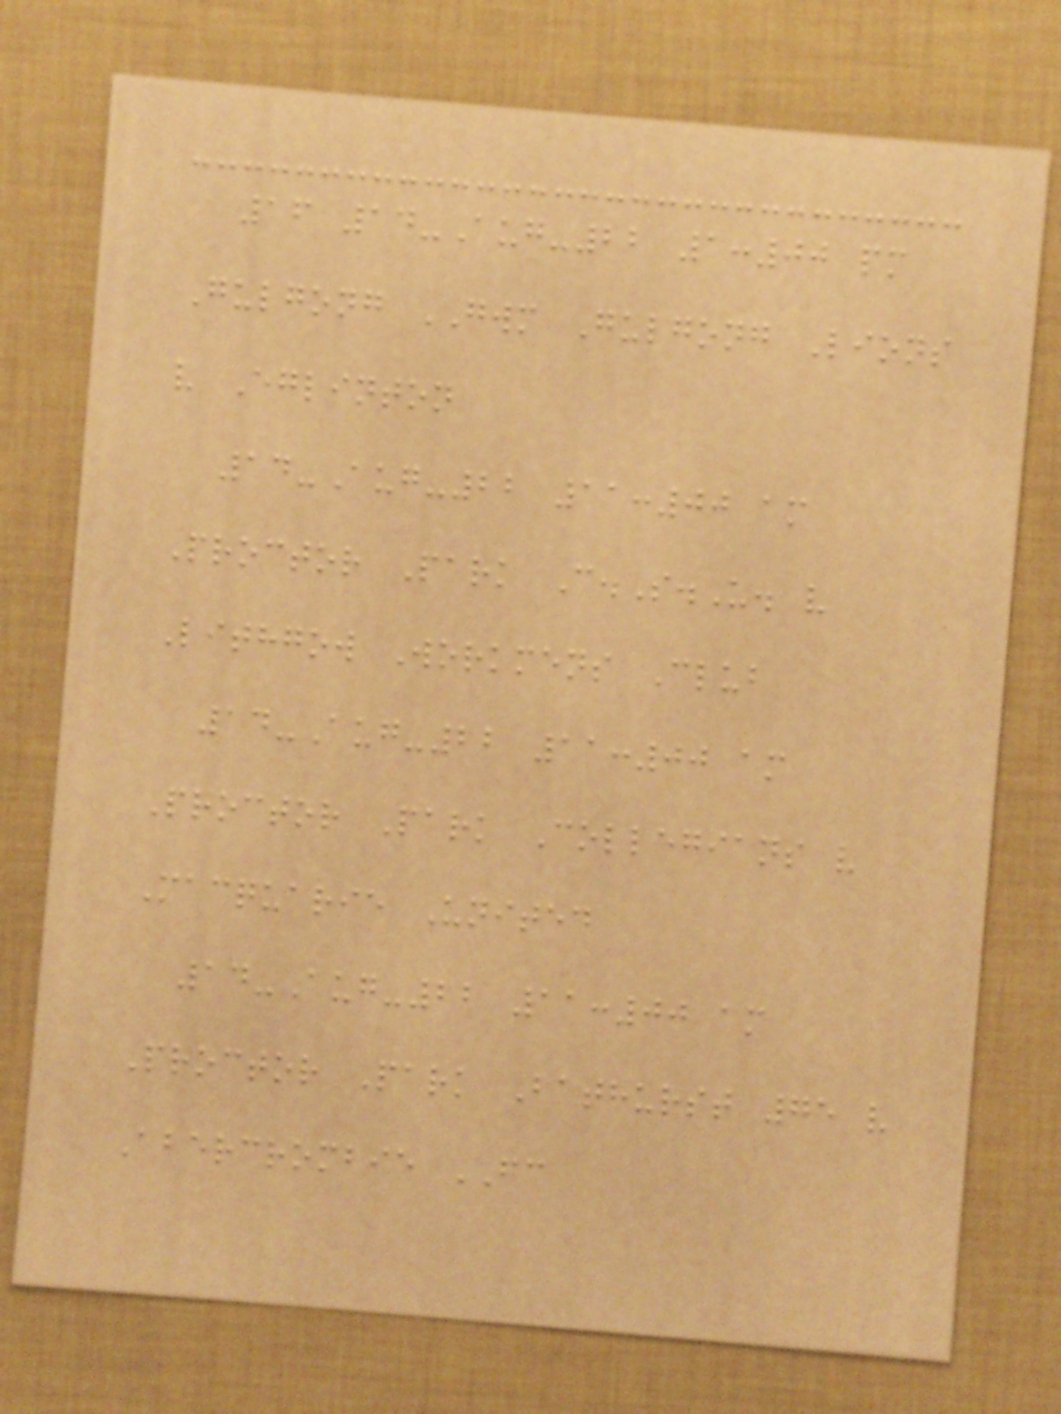16 14-Aug-22 1:00 pm
Gulgong GWM Gulgong Lions
v Eglinton
14-Aug-22 11:00 am
Proctor Park C.S.U. v
Lithgow Workmens Club
14-Aug-22 11:00 am
Proctor Park Collegians v
Macquarie United
14-Aug-22 11:00 am
Proctor Park Bathurst 75 v
Abercrombie FC
